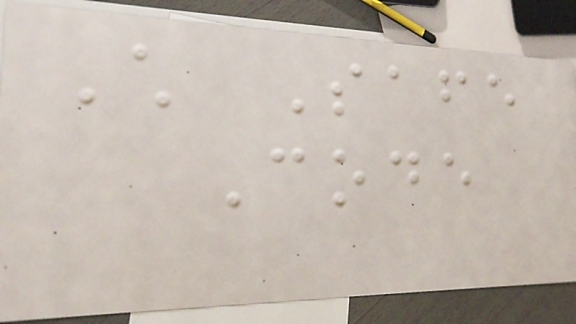Child Safe
Code
